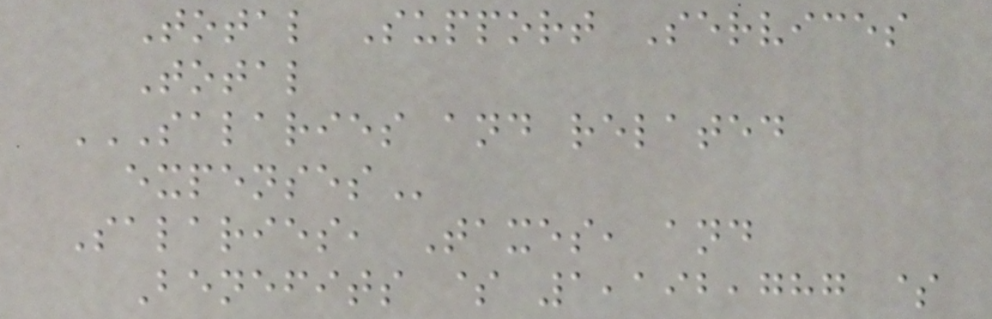Total Support Services
Total
SALARIES AND RELATED
EXPENSES
Salaries, Taxes, and
Benefits $ 1,192,787 $
